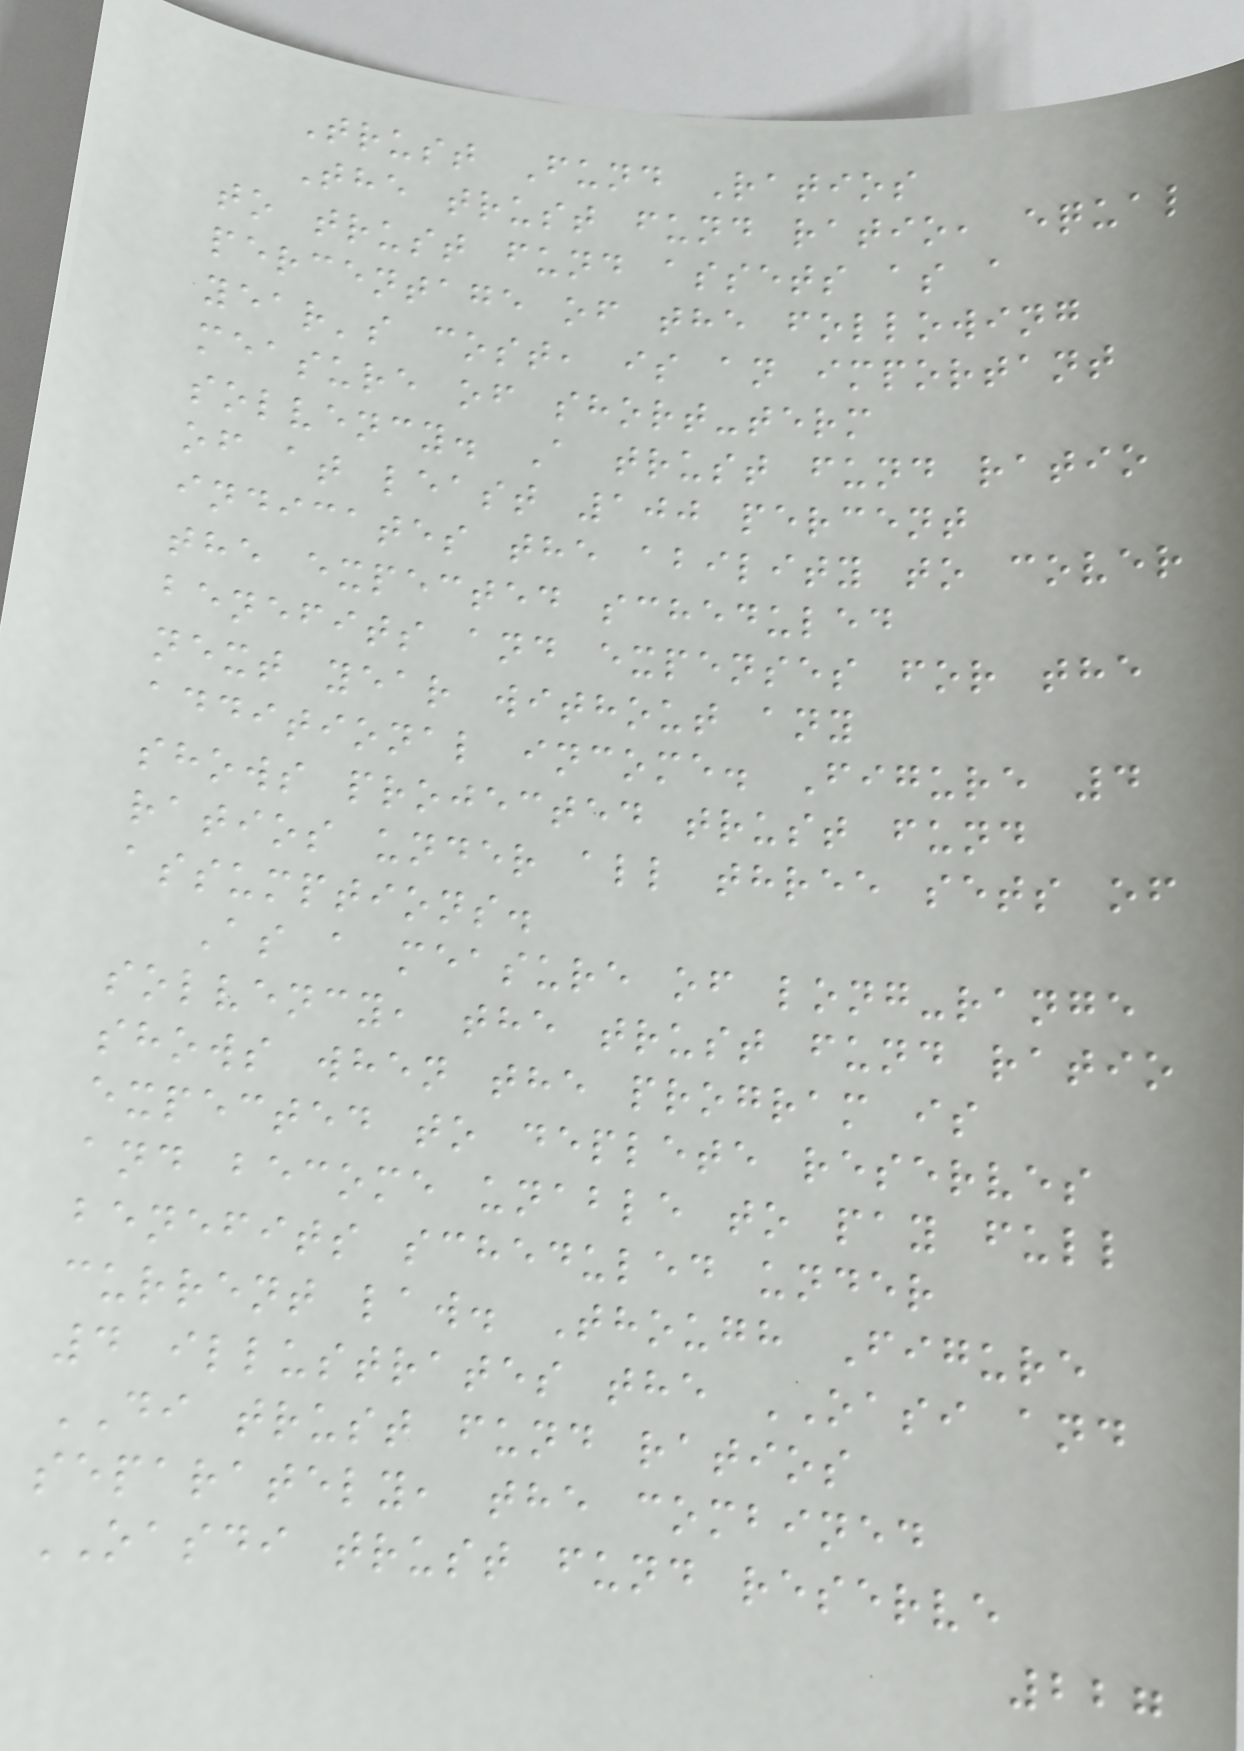Trust Fund Ratios
The trust fund ratio, equal
to trust fund assets as a
percentage of the following
year's cost, is an important
measure of short-term
solvency. A trust fund ratio
of at least 100 percent
indicates the ability to cover
the expected scheduled
benefits and expenses for the
next year without any
additional income. Figure 4
shows projected trust fund
ratios under all three sets of
assumptions.
As a measure of long-range
solvency, the trust fund ratio
shows when the program is
expected to deplete reserves
and become unable to pay full
benefits scheduled under
current law. Though Figure
4 illustrates the OASI and
DI trust fund ratios
separately, the combined
OASDI trust fund reserve
227
